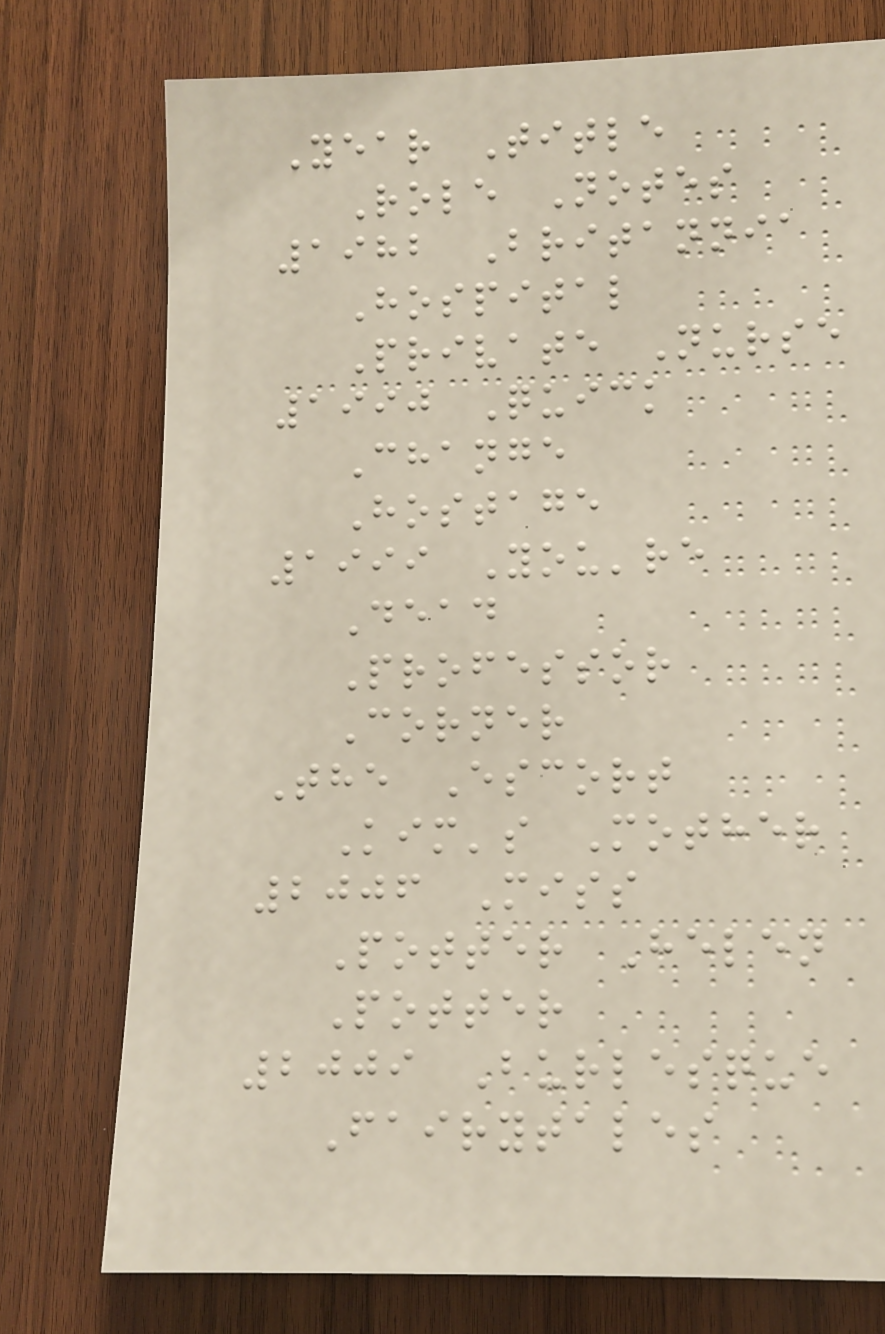Year Title
Role Notes
1982 Britannia
Hospital
Private Nurse
1990 Quick
Change
Hostage
1999 You're
Dead
Professor
Corner
The Escort
Kim's Mother
2006 Miss
Potter Helen
Potter
2009 Burlesque
Fairytales
